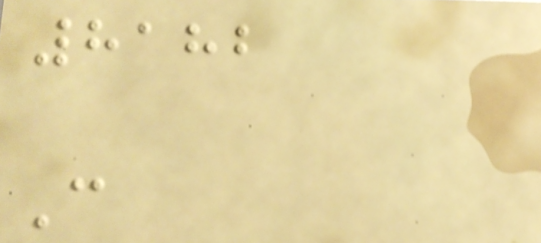8182
C
